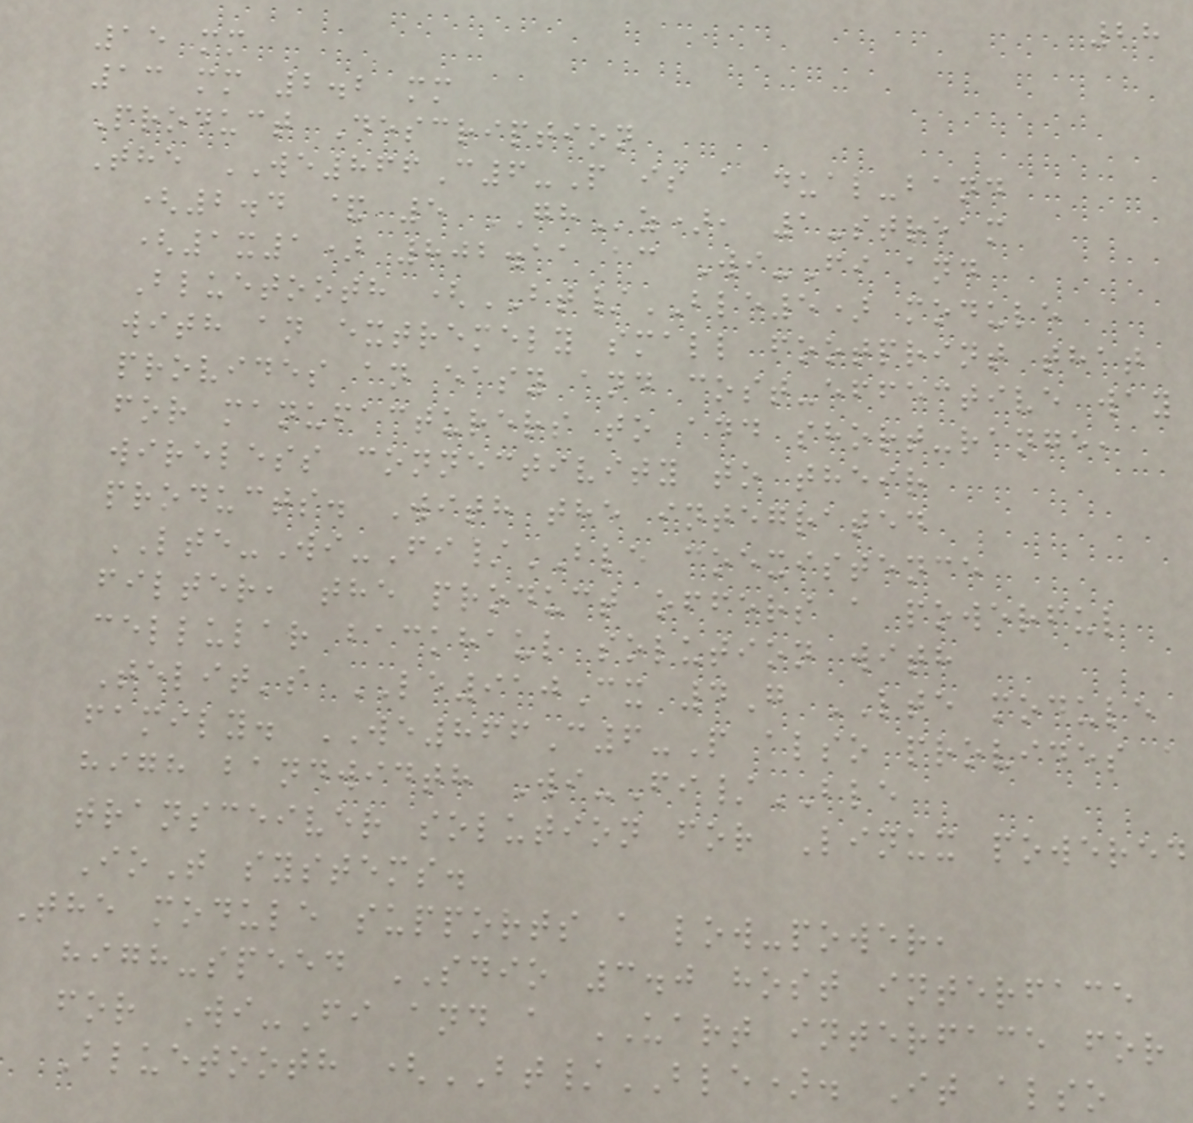28
15 mm
13 mm 2.2 mm
Product Description
The WE866C6-P is a dual-band
(2.4 & 5 GHz), 1-stream
(1x1) 802.11 ac Wi-Fi and
Bluetooth (BT/BLE5) module
with an extremely small footprint that
provides an easy and cost-effective way
for manufacturers to add short-range,
wireless connectivity to their
products. With the integrated
LTE-Wi-Fi/BLE coexistence
filter, the product offers a powerful
cellular backhaul solution with
Telit's LE910Cx 4G LTE module
family. WE866C6-P also provides a
high bandwidth Wi-Fi/BLE
transceiver solution for Linux powered
IoT systems.
The module supports a low-power,
high-speed SDIO 3.0 host interface
for Wi-Fi and a UART interface for
Bluetooth (BT/BLE). It also
